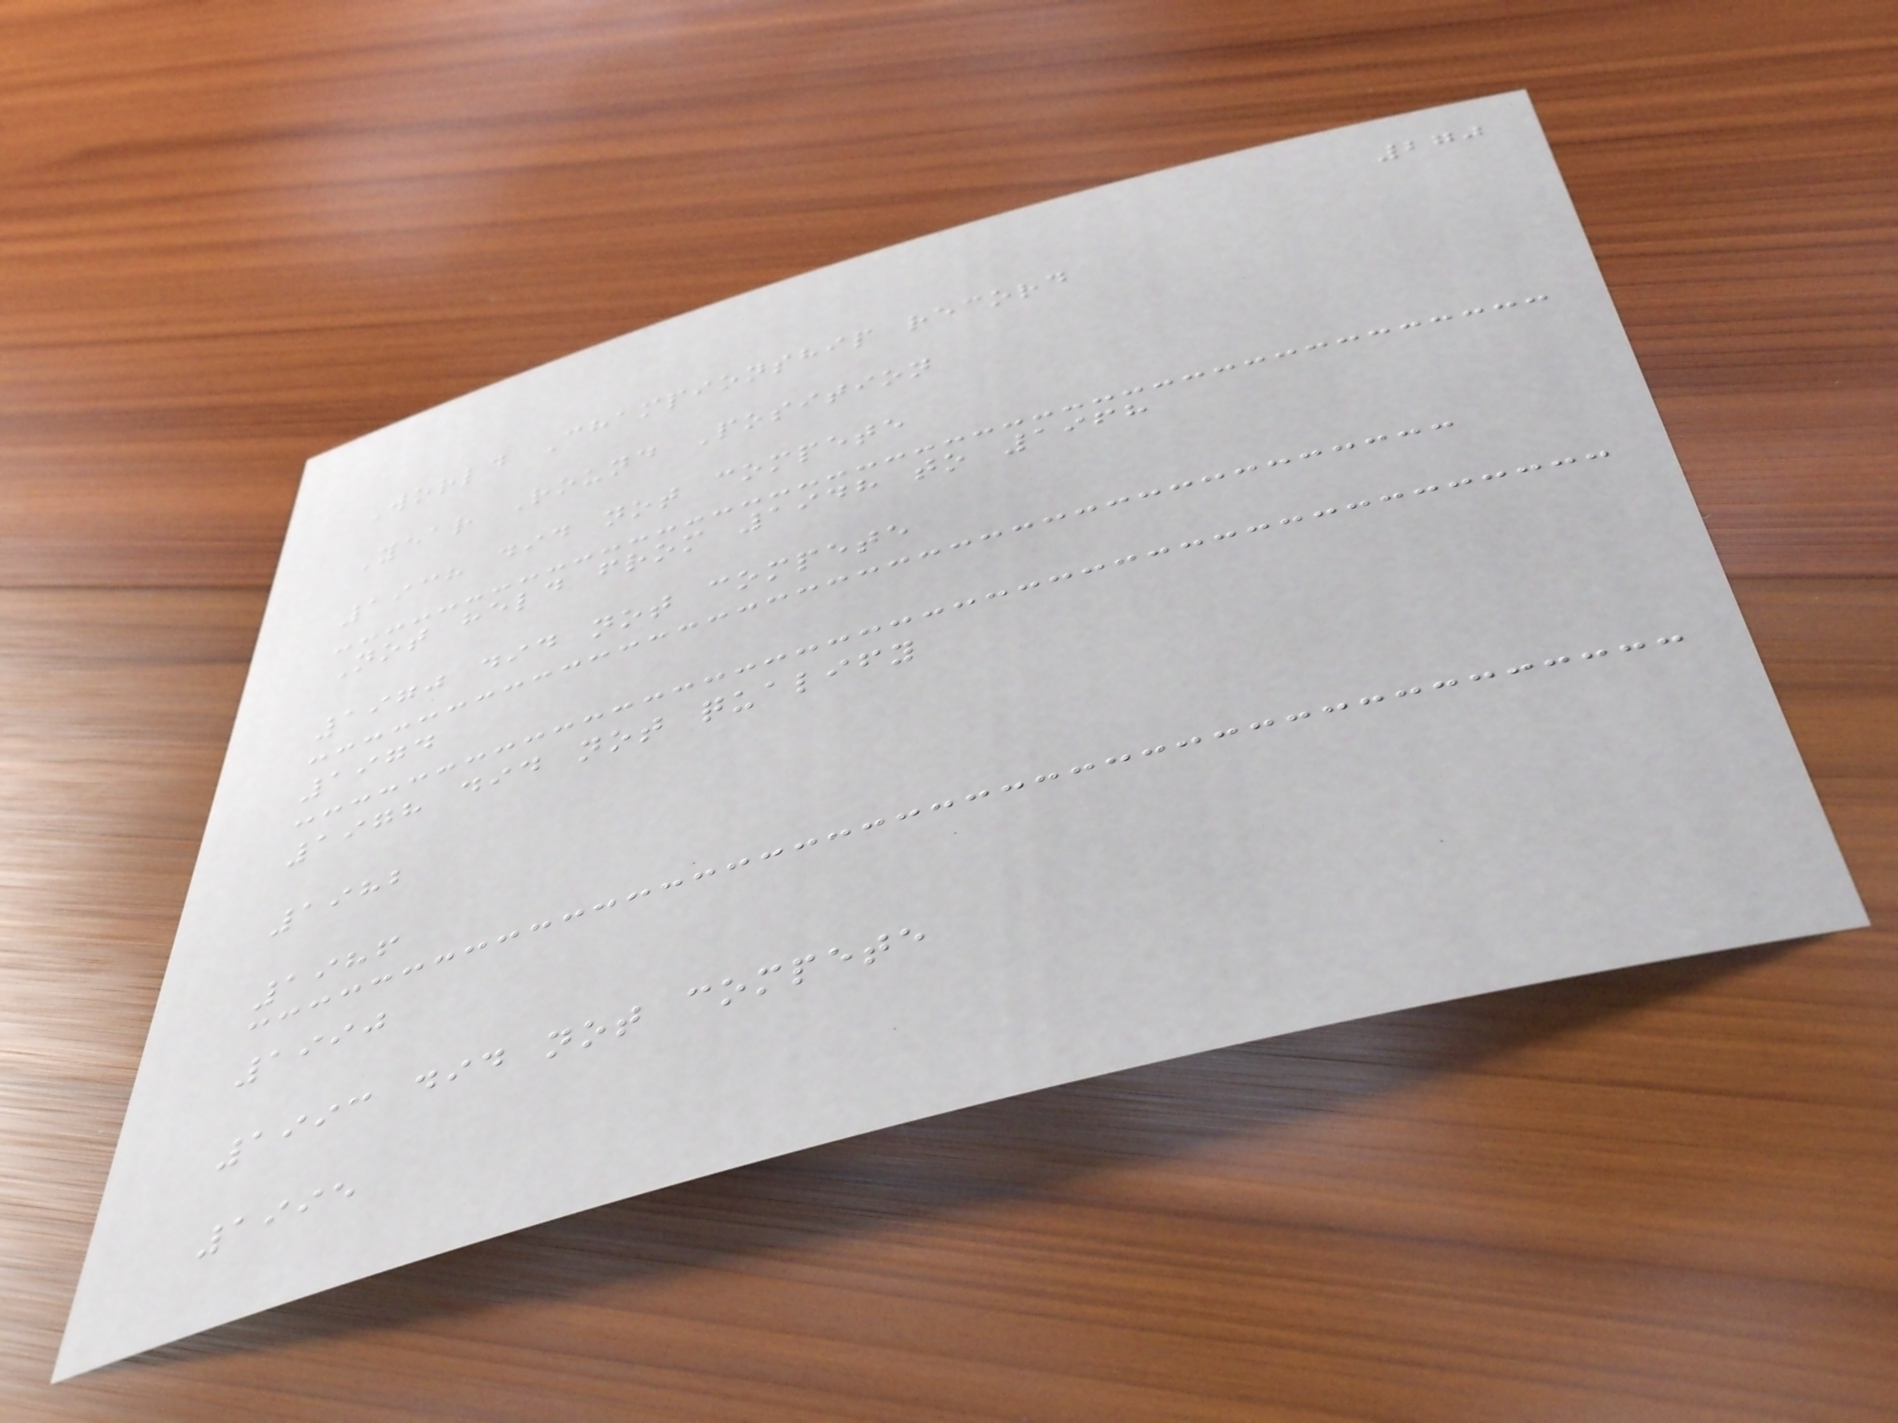270
World Championship record
Year Round Position
1938 did not compete
Not held from 1948 to 1968
1970 did not compete
1974
1978 did not qualify
1982
1986
1990
1993 did not compete
1995
